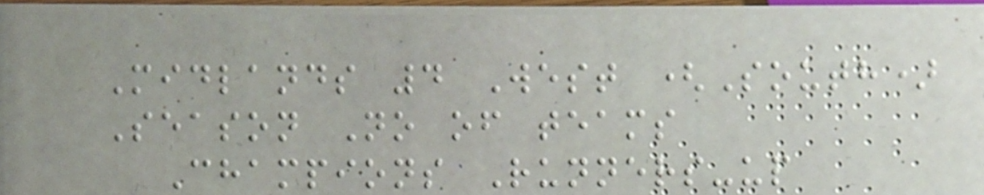Midlands 4 West (South)
Season No of teams
Champions Runners-up
